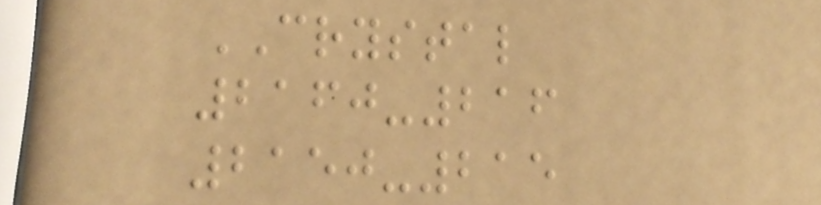CRYSTAL
2160-216
2150-215
